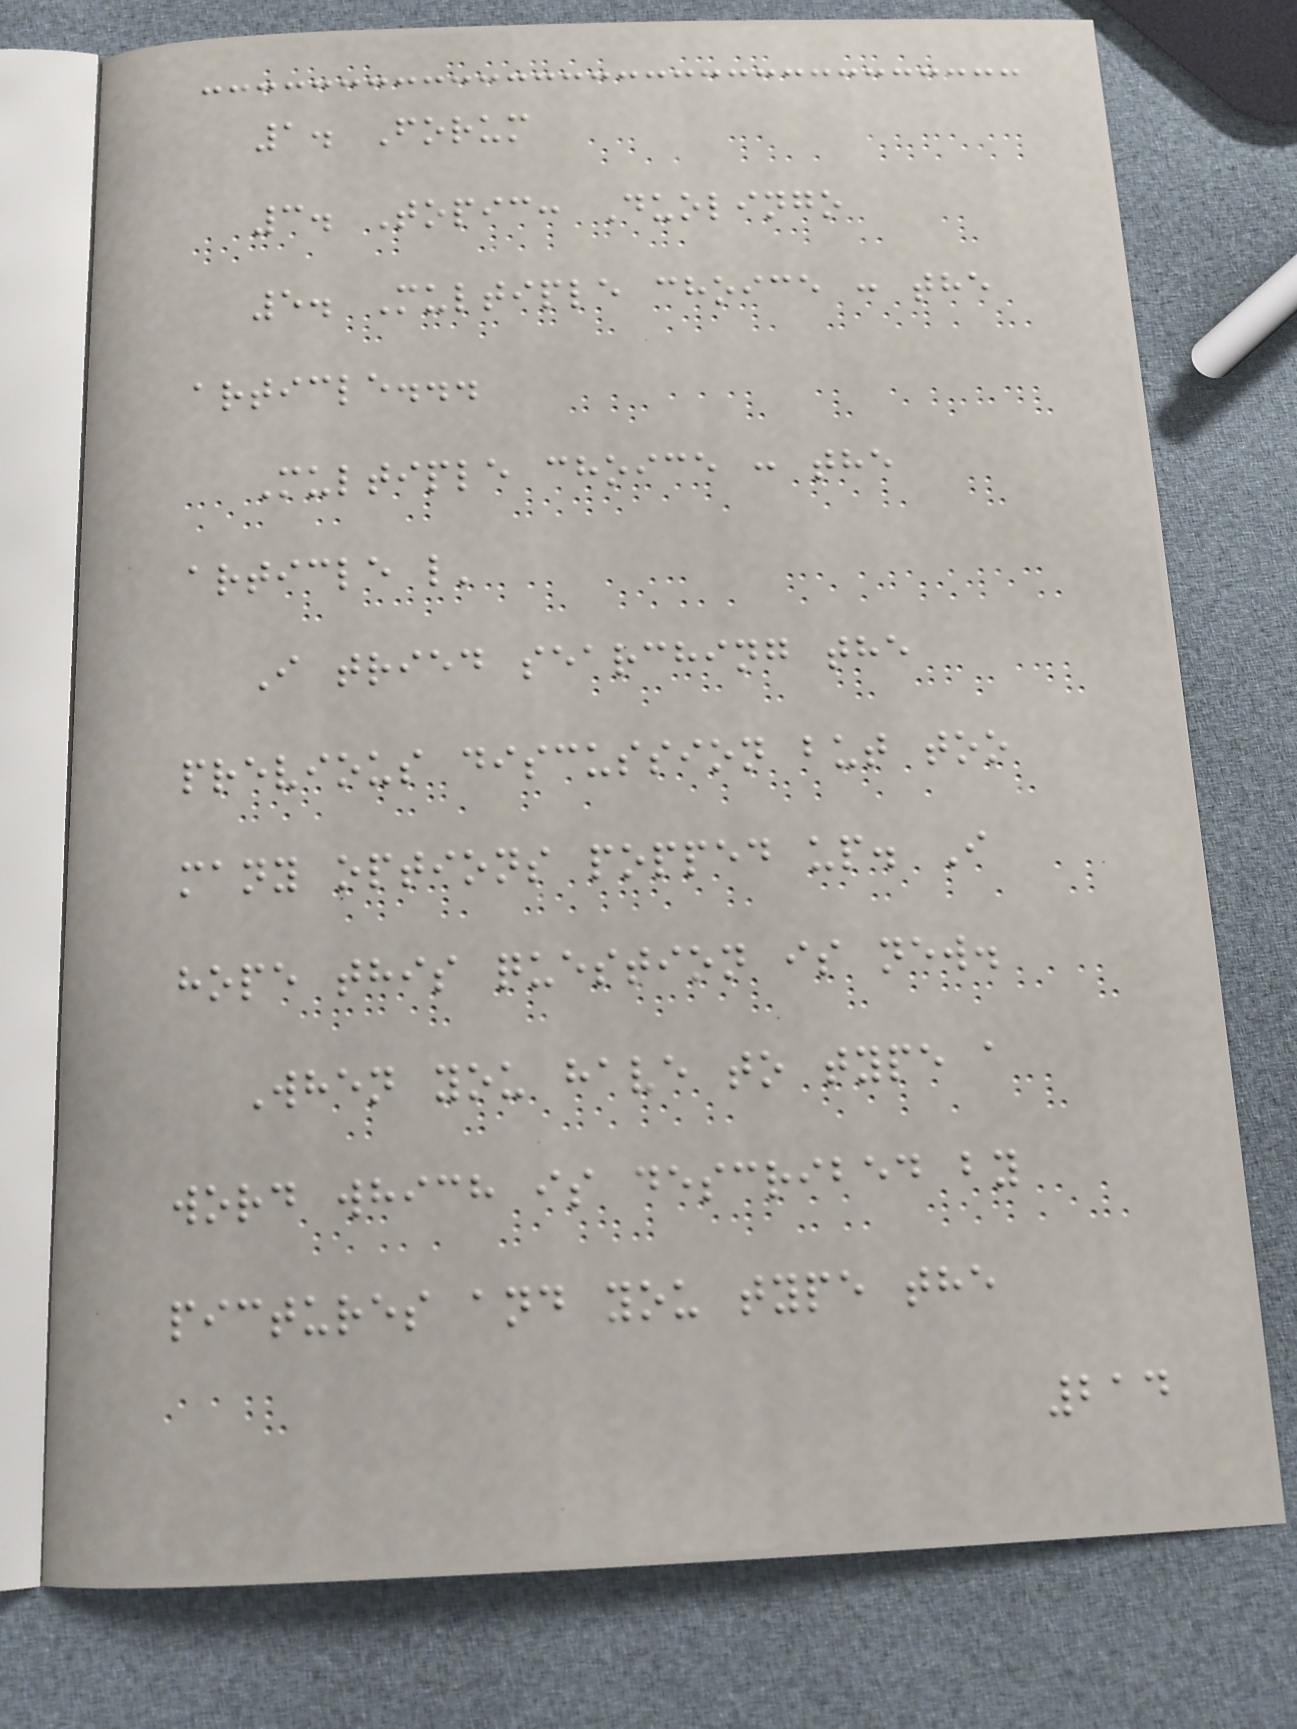1. Forum
3. Topic: Duolingo
5. Multiple choice : the
article...
Multiple choice : the
article l'
I tried searching the
previous discussion but too
many options popped up. I
hope this question is new.
When you have to type a
word which is described by
pictures and you type the
214
